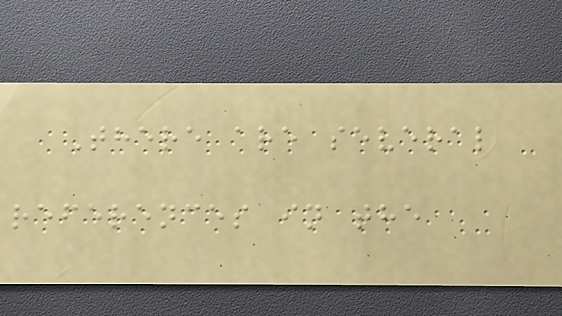There are several
references in the
